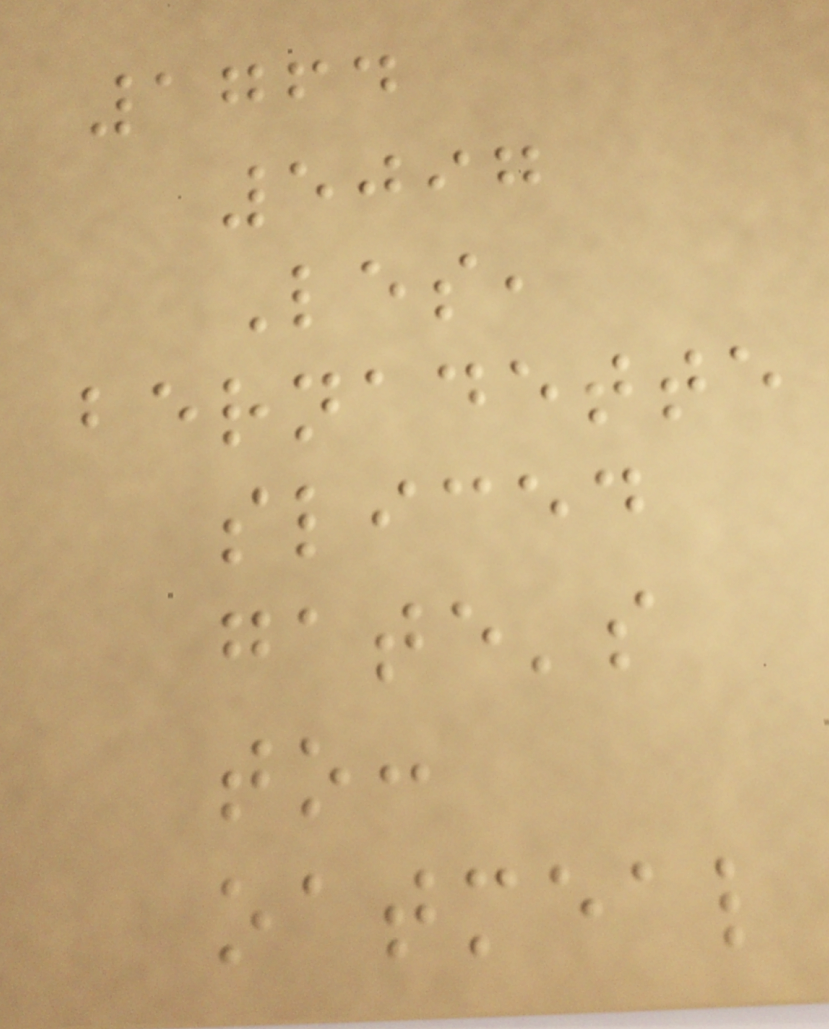1764
5097
Les,
bernadette
sliced
gate's
to:
oatmeal
